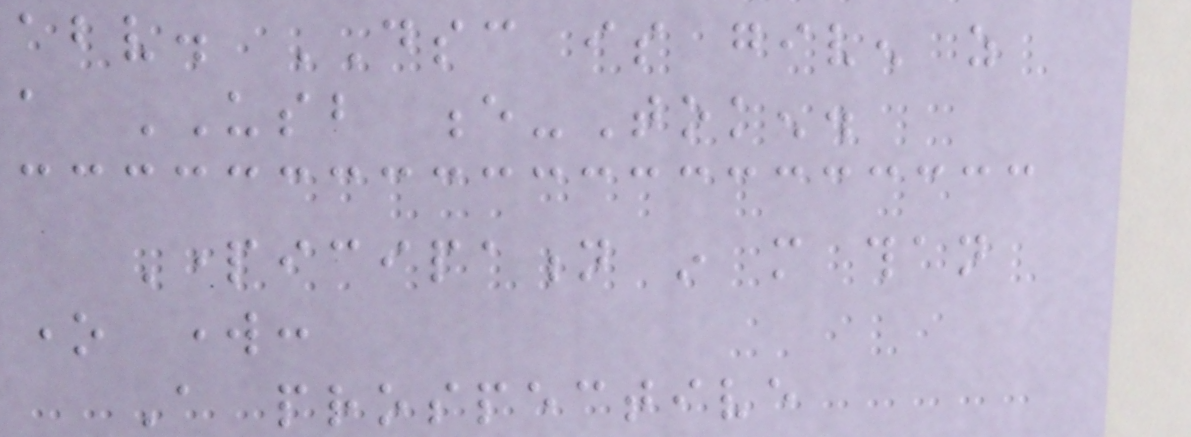above. DSC is given as
a USB e-Token.
Participation in more than
one work:
A prospective
